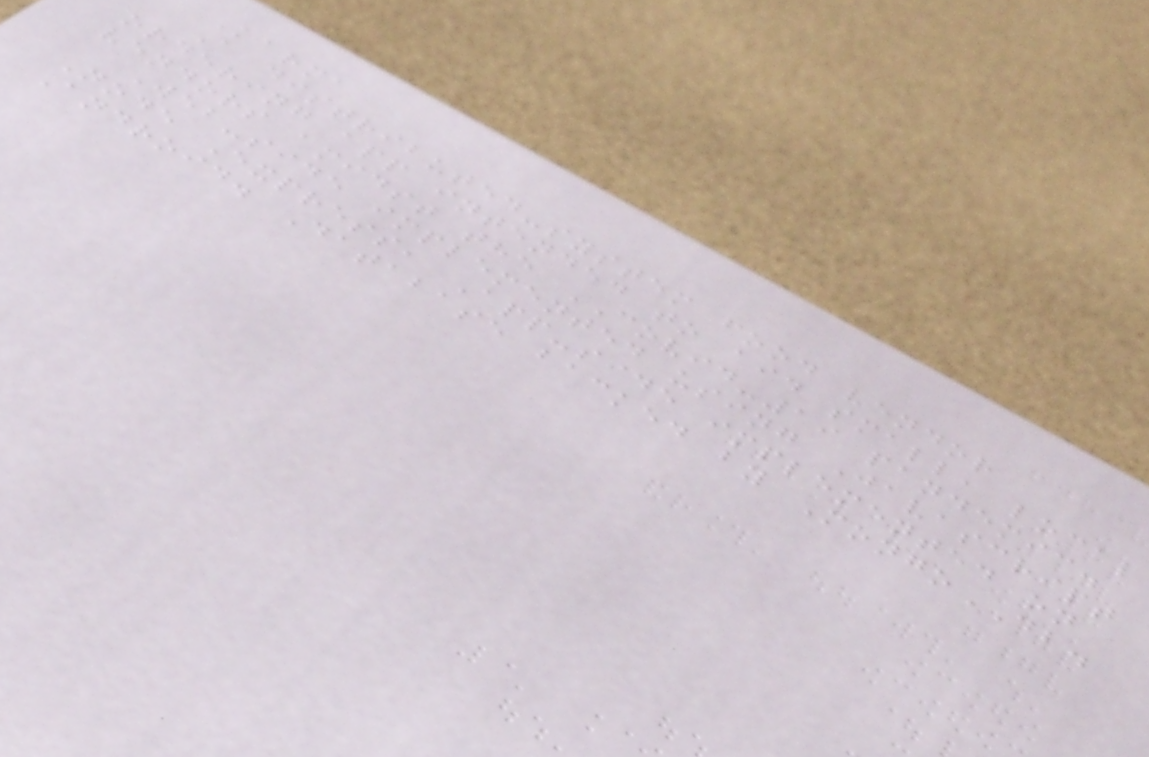Karma
A distributed-system food vendor
ordering app intended to aid small, local
vendors amidst the COVID-19 pandemic.
Web-side implemented using Javascript
Node Express, App-side implemented on
Android. Database backed by MongoDB.
